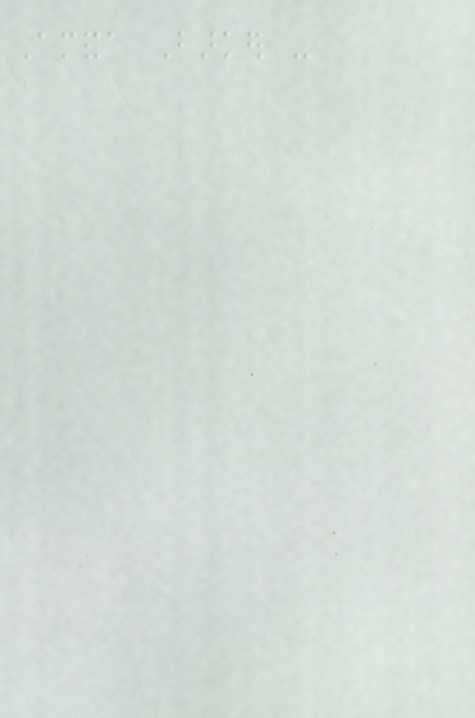Amanda Barker -
